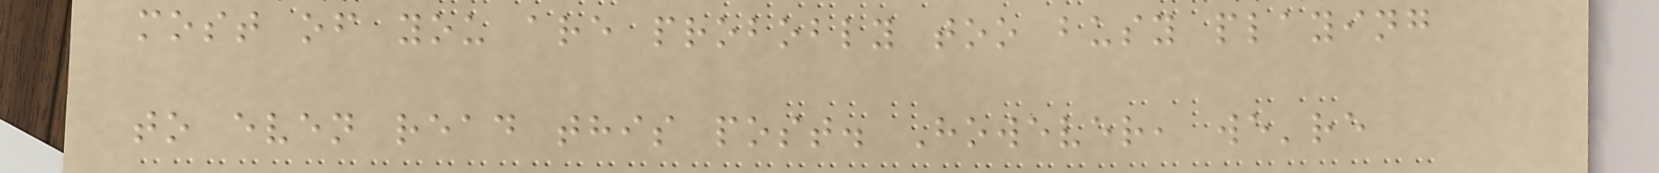most of you are probobly too busy playing
to even read this post. However, we're
